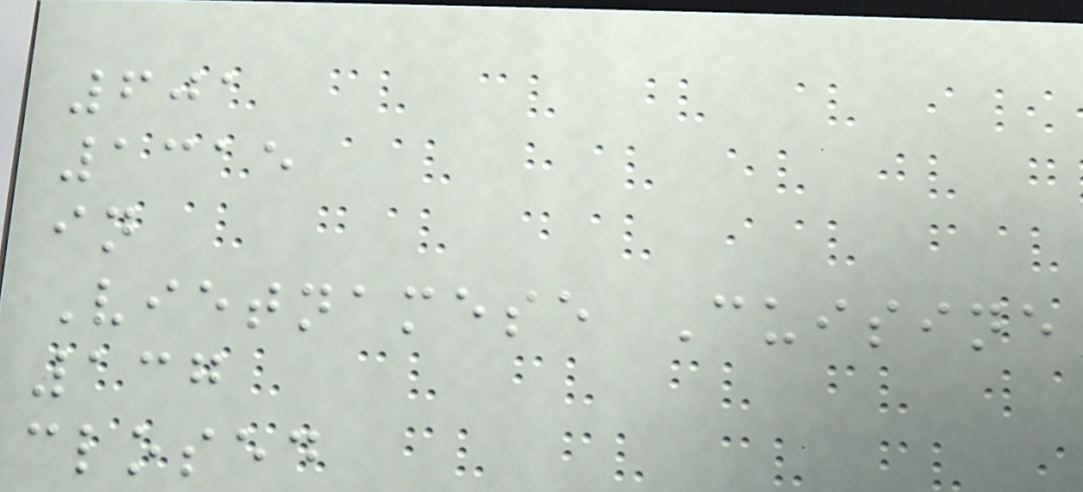601
1315
in
Vietnamese Cuisine
137
closed
